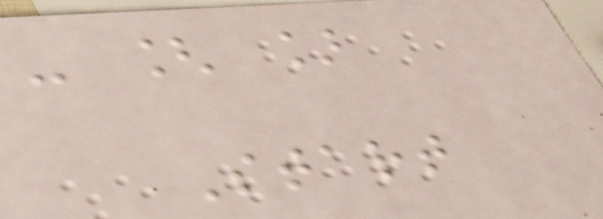- [ ]
Start
